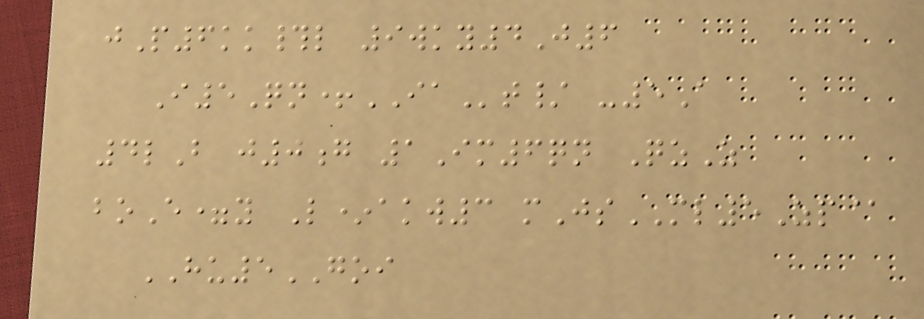jP6kk#l 9wky4J6
I5Qn+IAt/ -5A
4lB j0g 1Im6qn QzZ
boE=y L*akw3 mJsML5Zp@
HU5GOI
